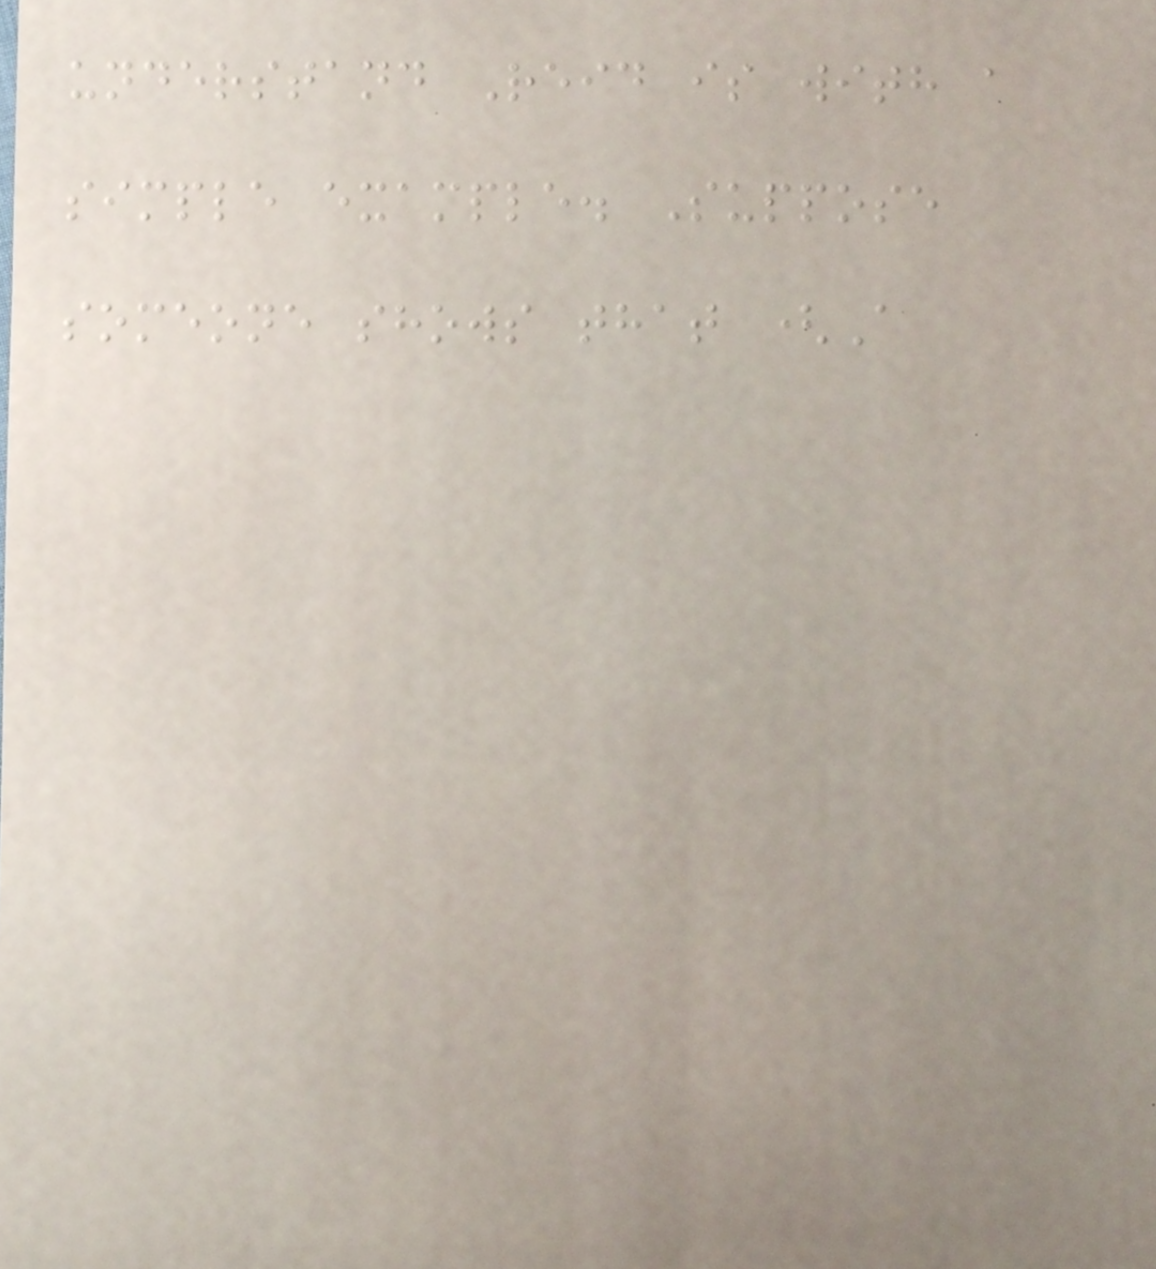understand Reid is with a
simple example. Suppose
someone shows that (A
